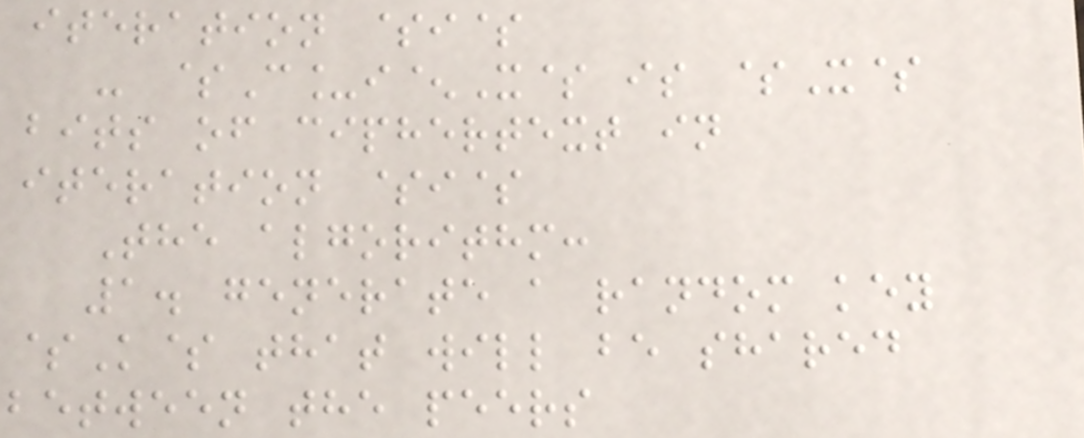iteration $i$
- $C_i^X$ is $X$
bits of ciphertext in
iteration $i$
The algorithm:
1. generate a random key
$K$ that will be shared
between the peers
